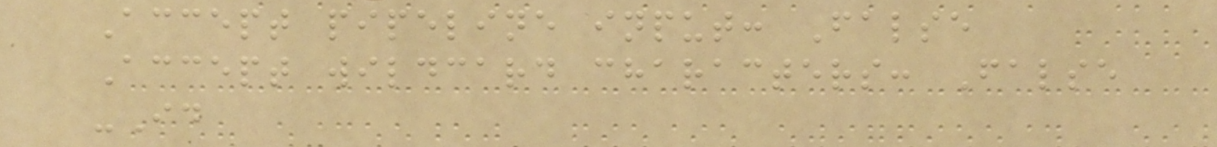Accept pipeline input: False
Accept wildcard characters: False
-Id
